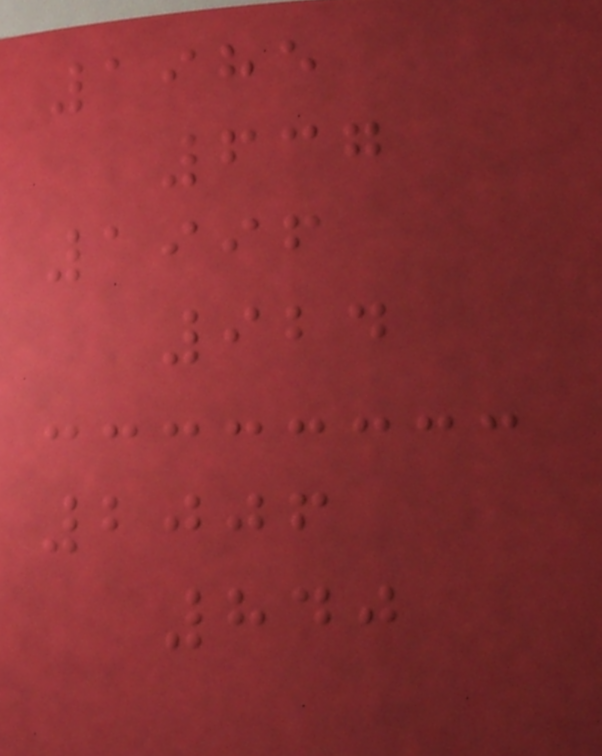1985
637
1996
924
2006
840
